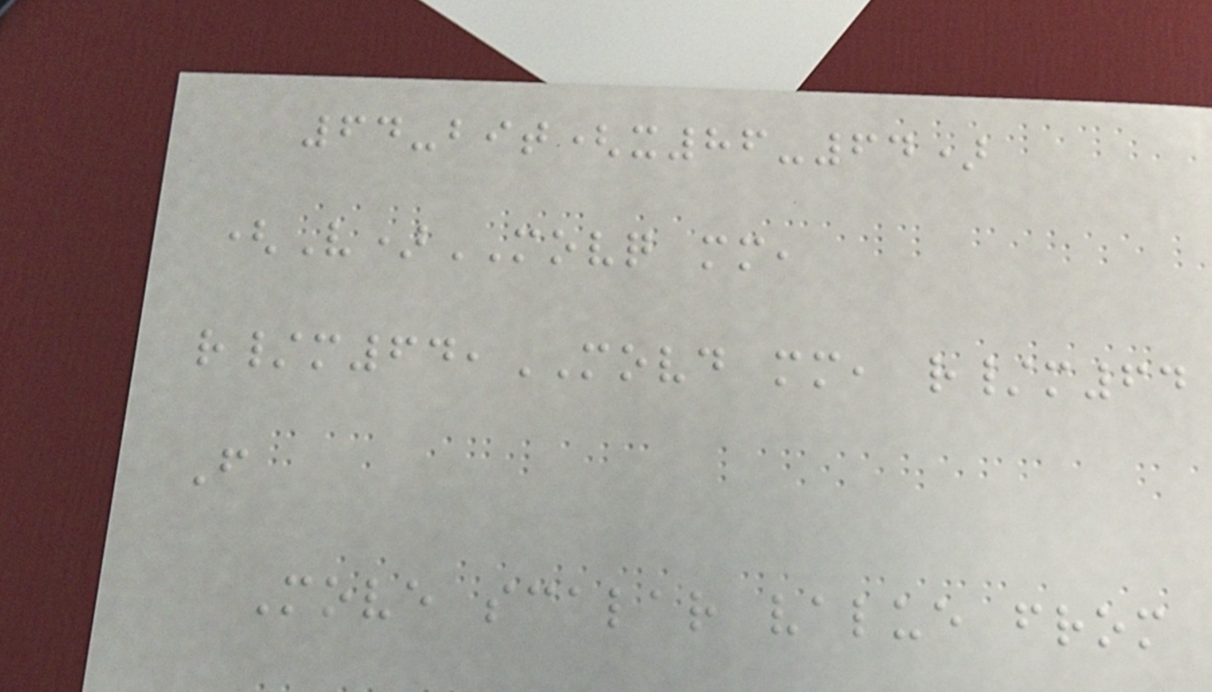64-bit(x86-64)
(V)MOVQ mm,
r/m64,MOVD mm, r/m64
F
Move scalar value from
